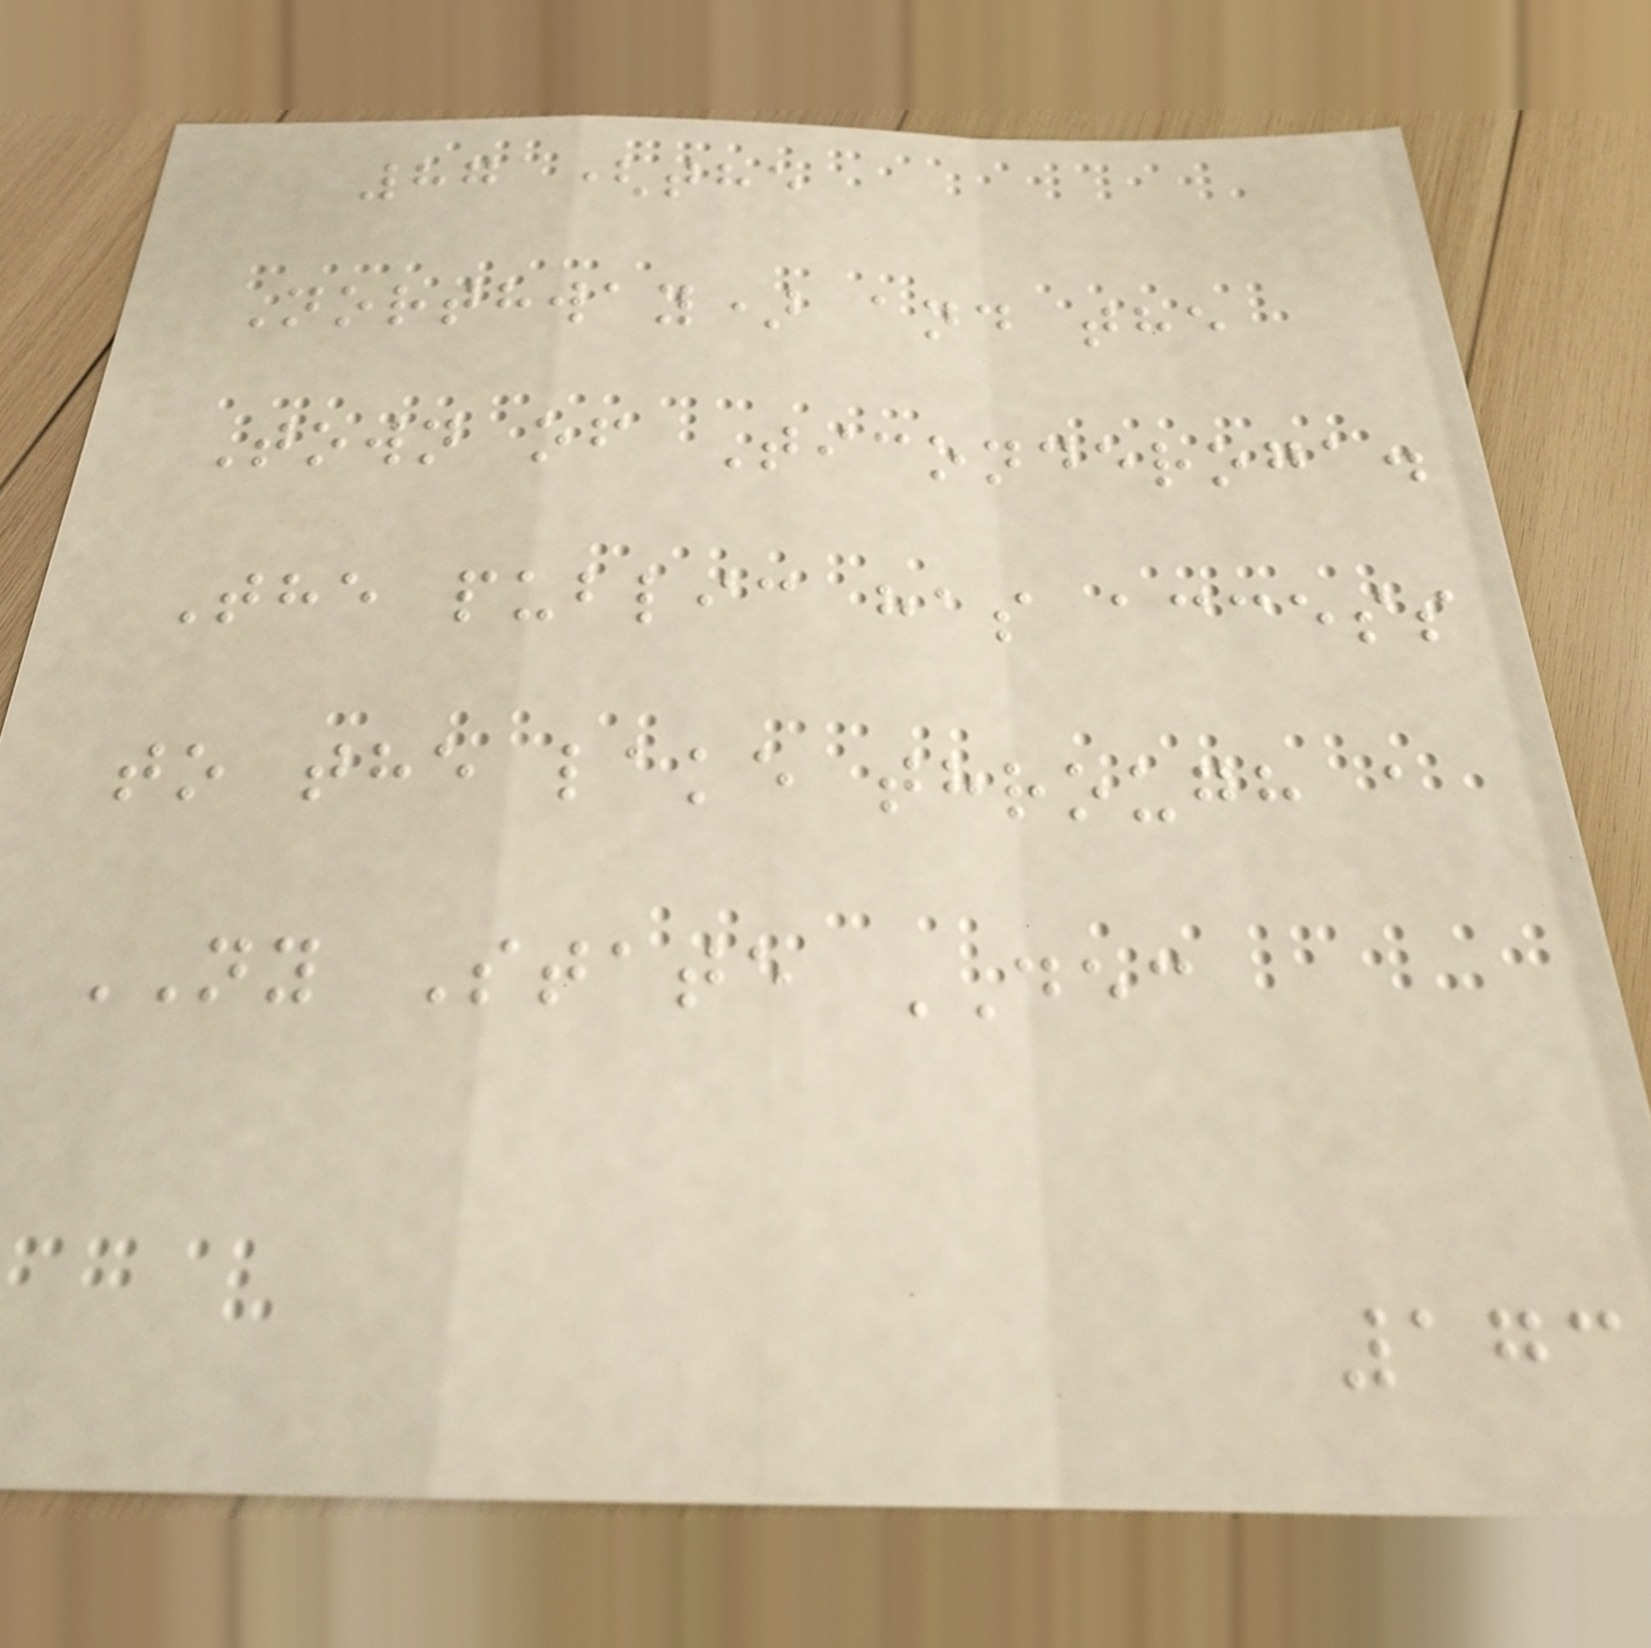87 (the
Northway) and the
Town of Ticonderoga.
The public has access
to the lake through a
NY State DEC
173
